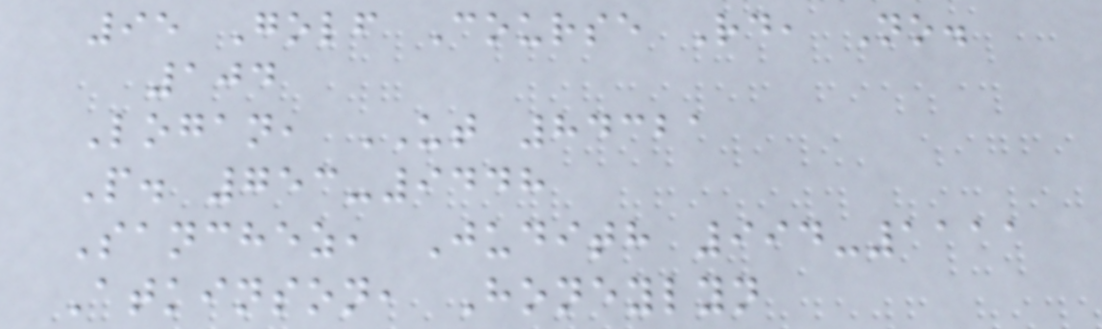95 Golf Course Rd, No.
104
Logan, UT 84321
P. 753-9448
Sanchez, Judith 994-1111
Atkinson, Honeylyn
